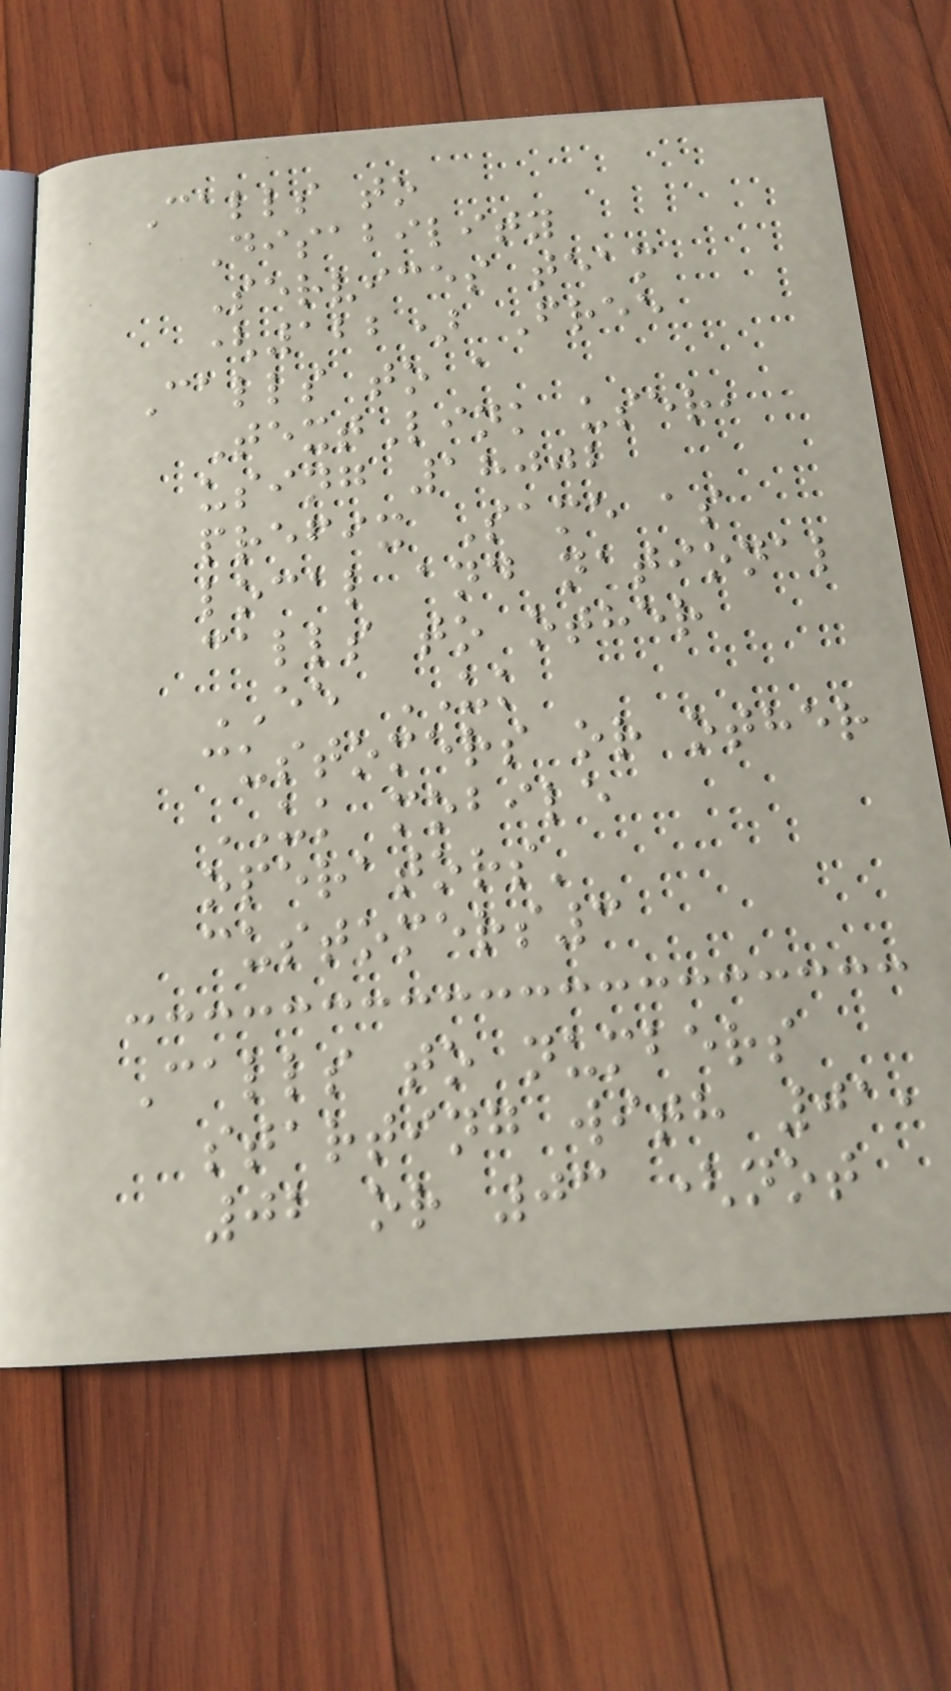Calls to
Disability
Services team
(122) Free
Calls to a
TextLink user,
using 18002
prefix Same as
local and national
calls to other
EE UK
customers or other
UK mobile
operators'
customers3
Calls to numbers
starting with 01,
02 or 03 (not
